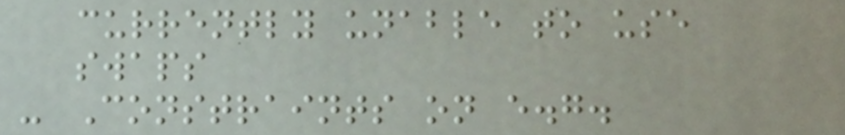currently unable to use
swaps
- Constraints on e.g.
